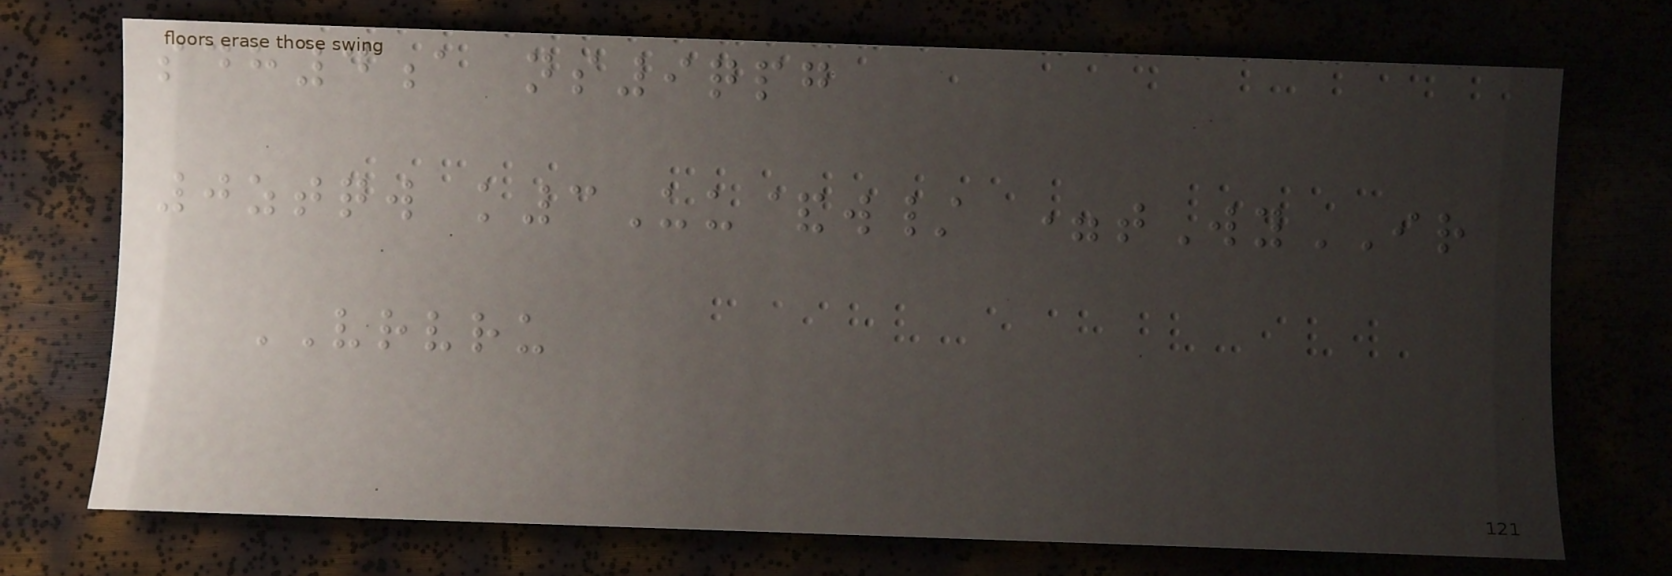sdh4a ns9qpg
0ztqw k3Uu&w/ =tWyIR
VRVRU
